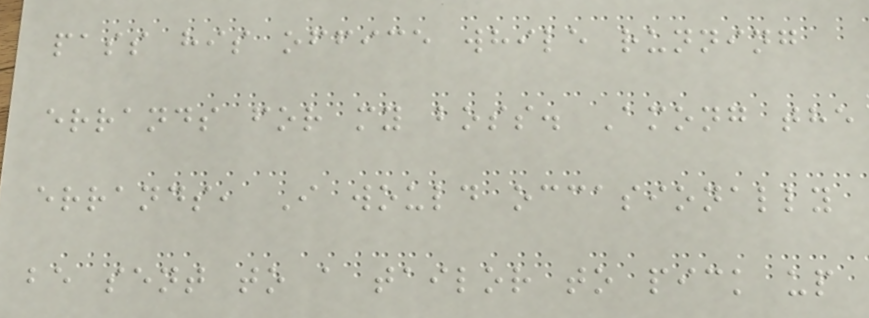pass his office while running
errands for my boss. Among the
errands, I would occasionally
be sent to a tailor to pick up
